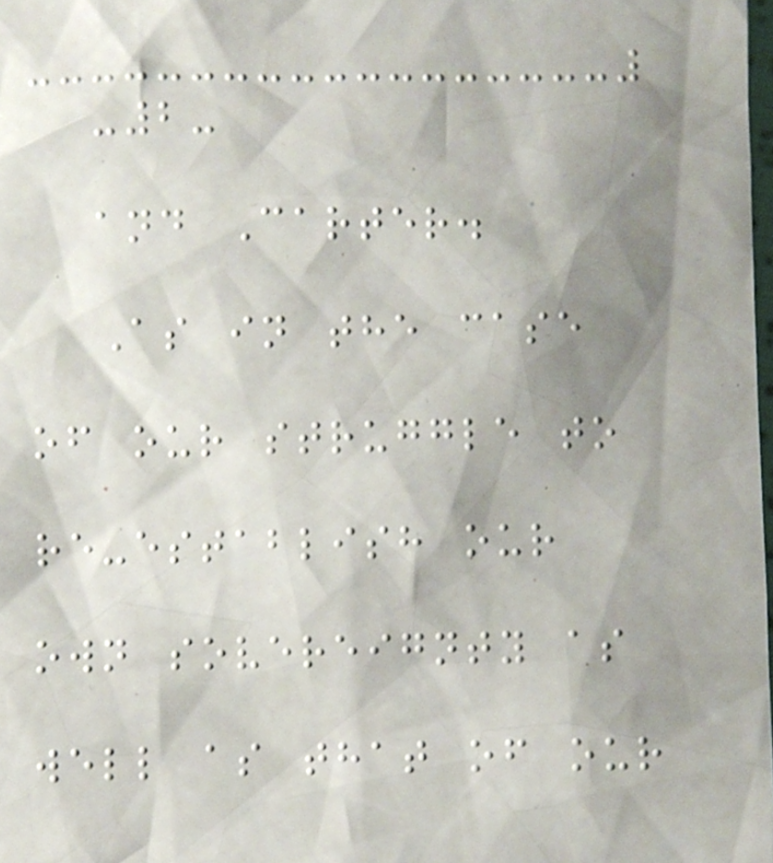-2-
and Carter.
As in the case
of our struggle to
re-establish our
own sovereignty as
well as that of our
